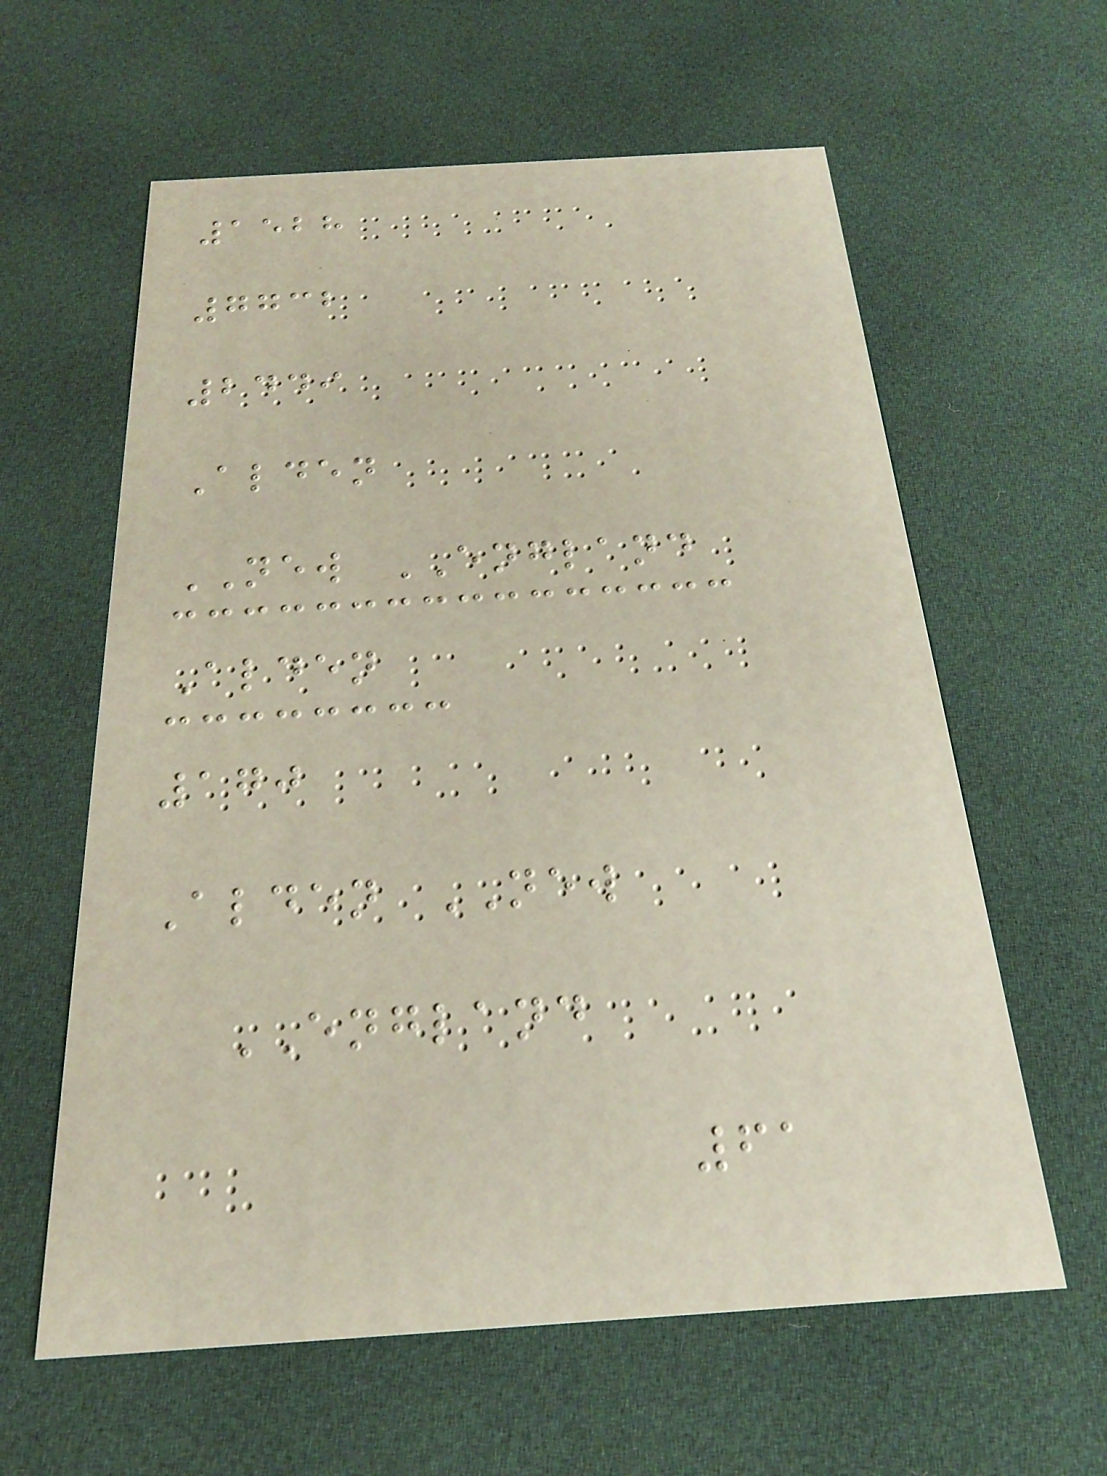1528
7732
2449
Alden
NEW ENGLAND
Alden
170
Alden NEW
ENGLAND
61
